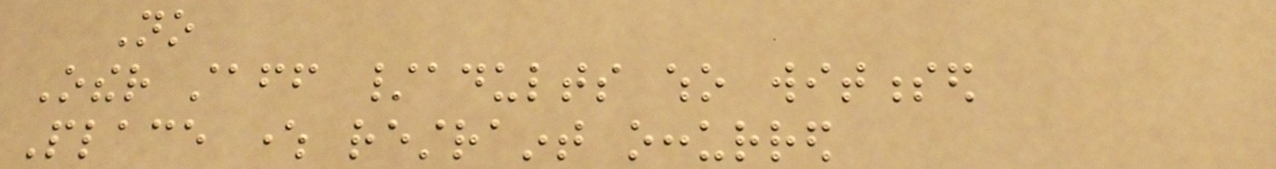No
Other staff /adults who witnessed
Place where restraint occurred
